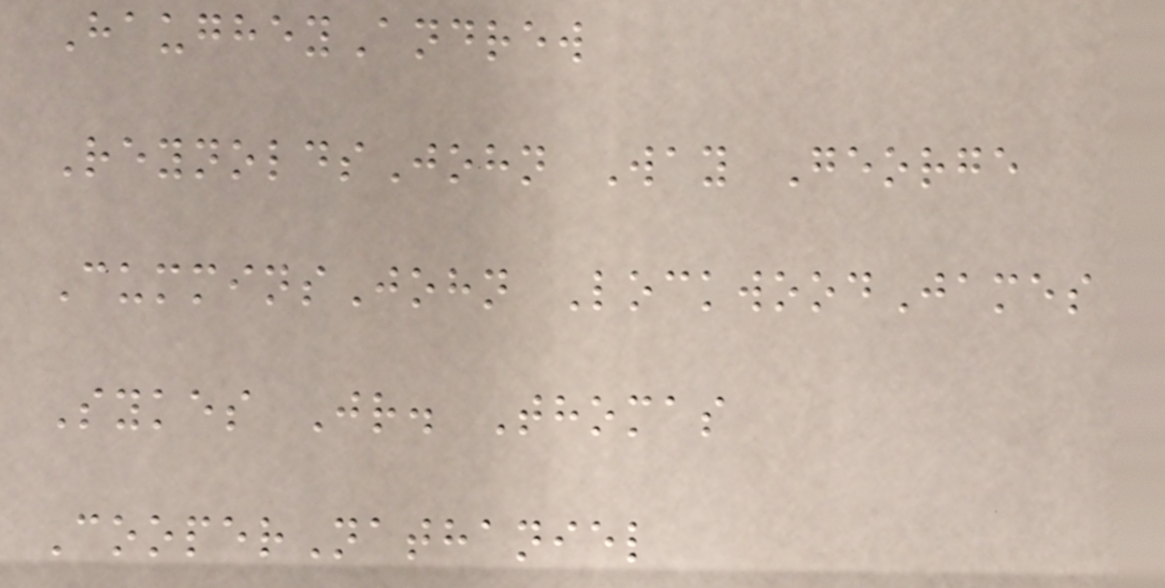HaugheyAndrew
ReynoldsJohn Way George
CumminsJohn LockwoodJames
Sykes Jr. Thomas
CooperNathaniel
